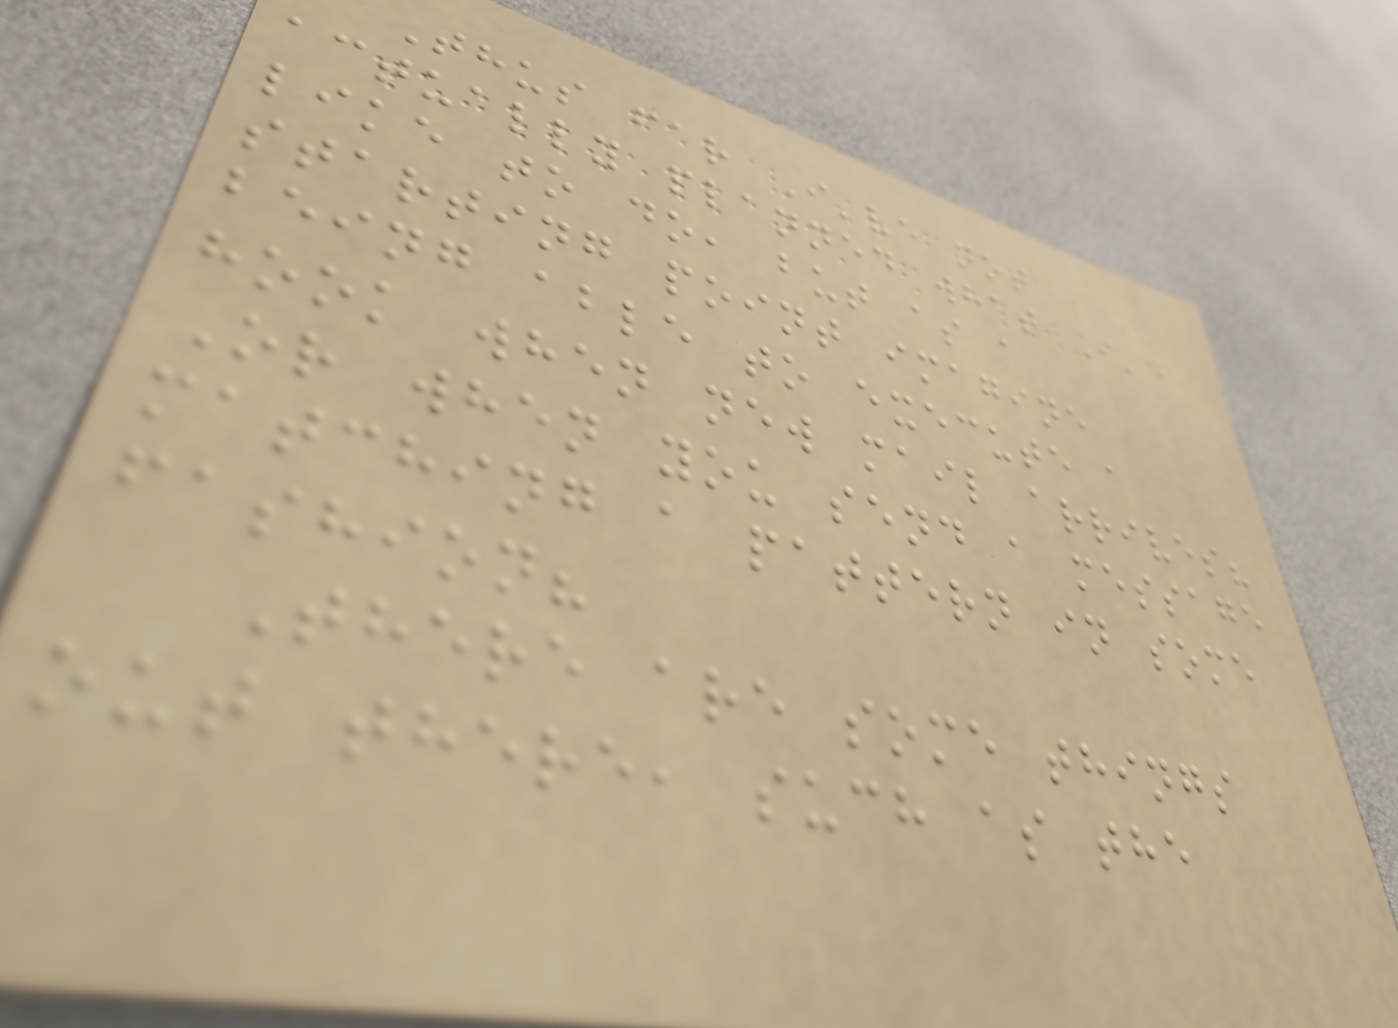Thus far I've not
actually planned what I'd
like to do, but as a
starting point imagine
being able to execute a
hook when new mail arrives?
Or when you send a message
matching a pattern in some
fashion?
There are some things
out there, such as the
